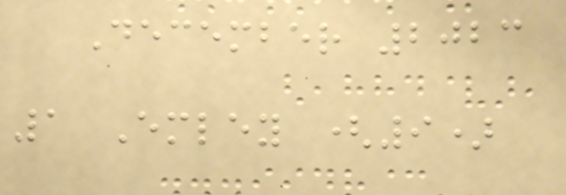December 2023
1 Emley (9)
